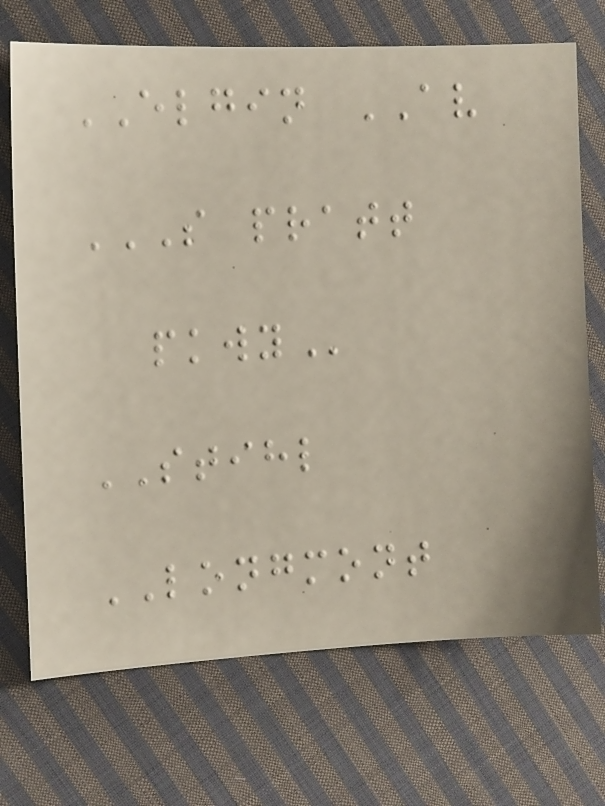ELGIN AV
S PRATT
PKWY
STIHL
LONGMONT
